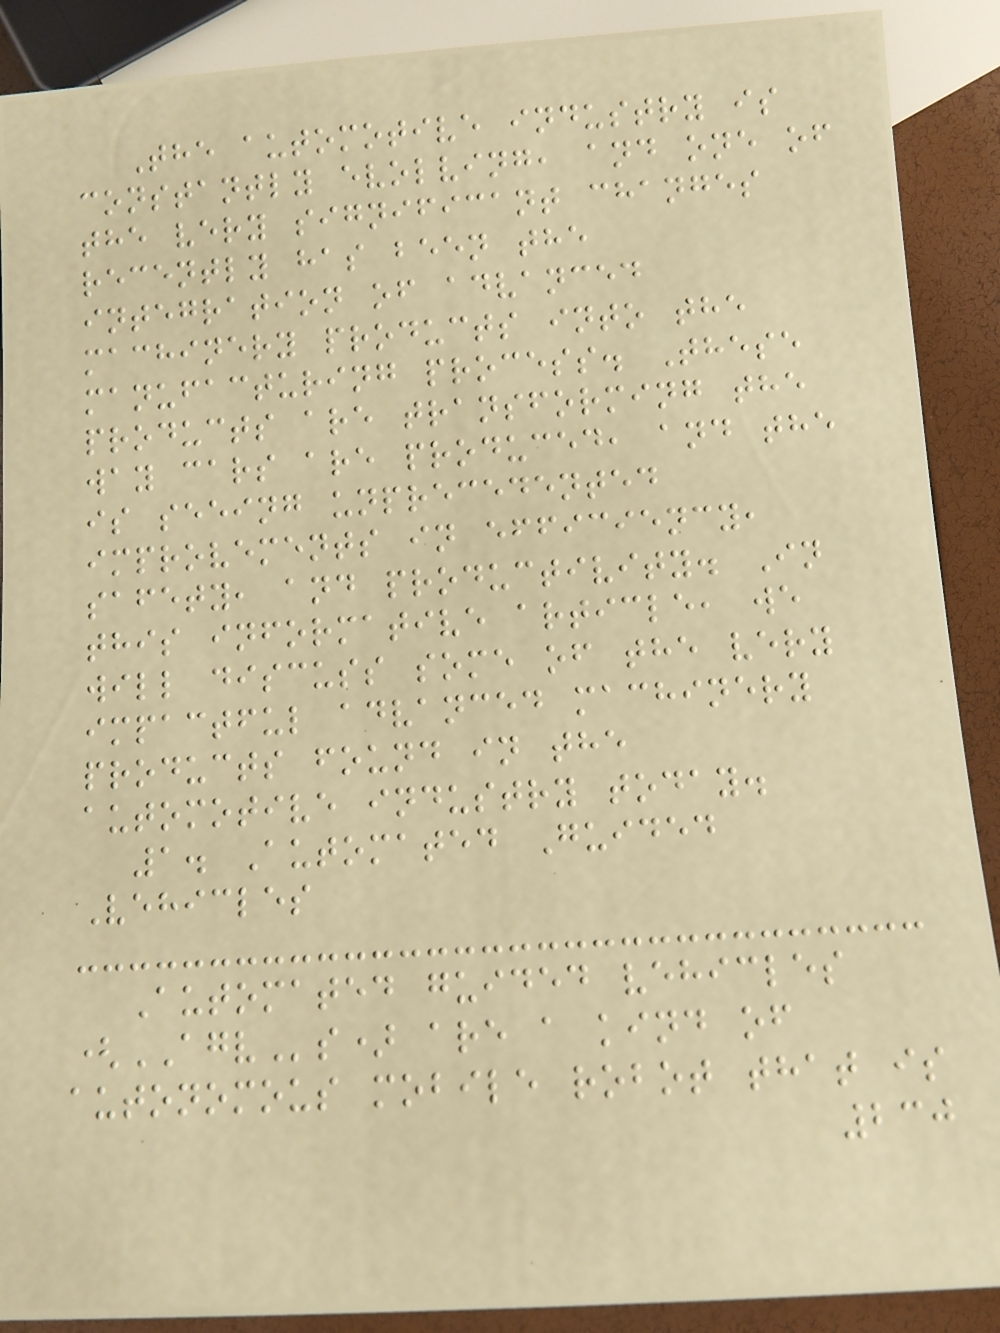The automotive industry is
constantly evolving, and one of
the very significant changes
recently has been the
integration of advanced
machinery products into the
manufacturing process. These
products are transforming the
way cars are produced, and the
is seeing unprecedented
improvements in efficiency,
safety, and productivity. In
this informative article, we
will discuss some of the very
impactful advanced machinery
products found in the
automotive industry today.
1. Automated Guided
Vehicles
Automated guided vehicles
(AGVs) are a kind of
autonomous mobile robot that is
230
